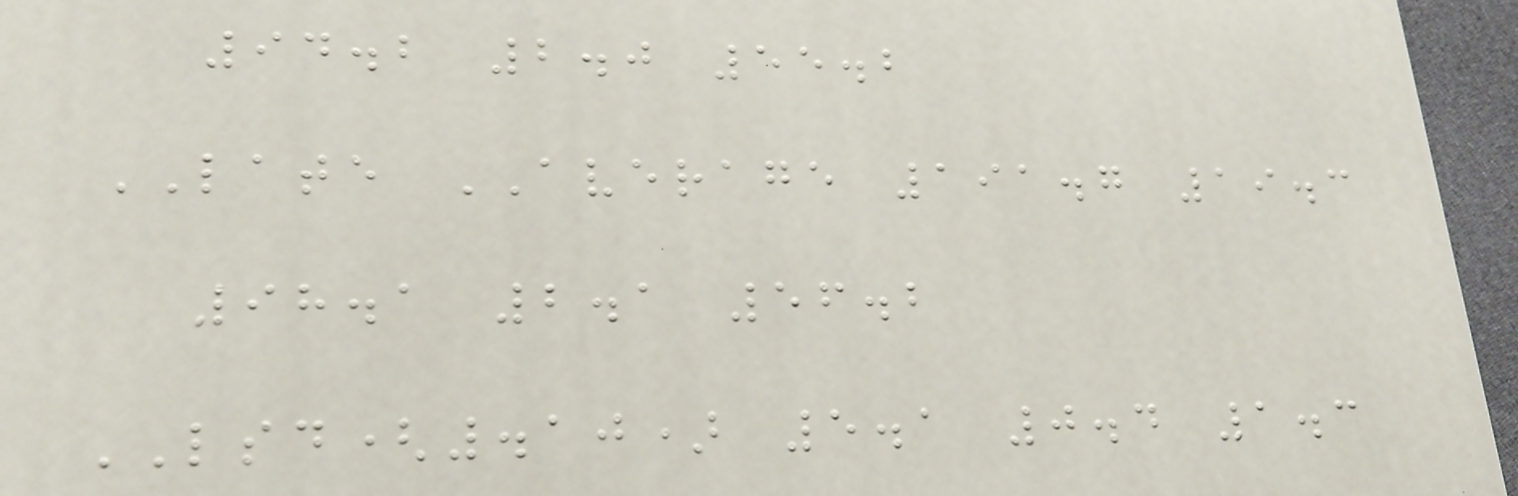94.2 2.0 55.2
LATE AVERAGE 191.7 19.3
98.1 2.1 56.2
LSD(.10) 5.1 0.4 1.3
